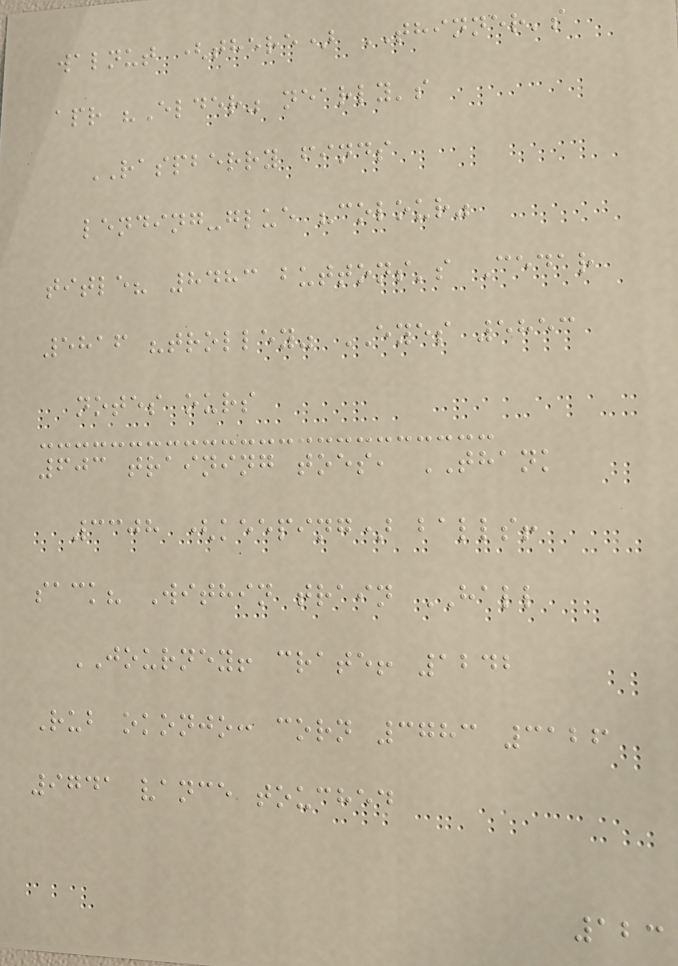walnut (there) THINNER's
apr "Elder" nearly's
RASPBERRY finds
lending-glue "colour"
title? 8483 buttons's Cedar
5816 "trolley" EYES 5853
notes ours
603 training toes, THANK
3308 (keeping) balls!
sack? Within train HALL
JOURNEY! crate! 1242
Rub okonjo: corn 3783 3126
9741 vance touched
123
